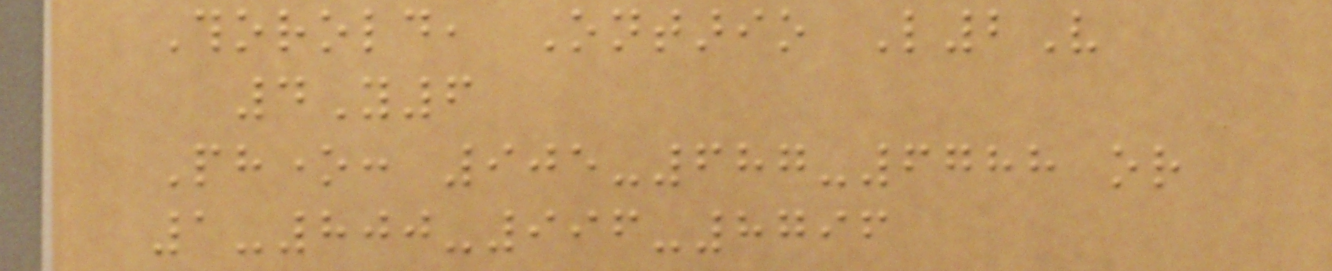Thorold, Ontario L2V
4Y6
Phone: 905-687-6788 or
1-800-996-8796
